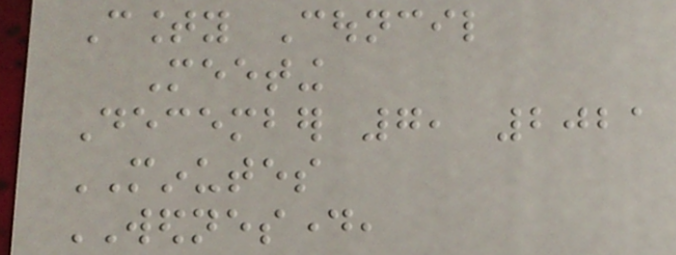County Council
Meeting
December 7, 2021
MINUTES
WEDNESDAY,
